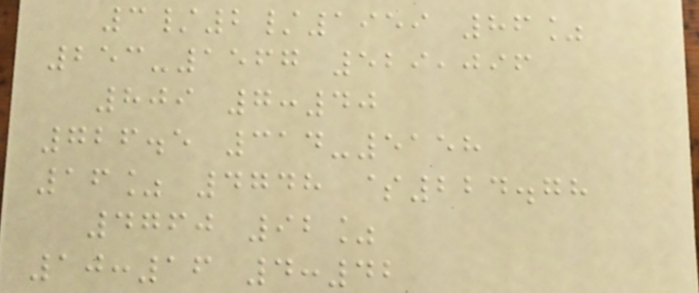3/2/1959 86%
253-1567 529,096
809 7:40
726.5 314-5158
16% 4748 $224.78
4760 92%
10:16 4:42
